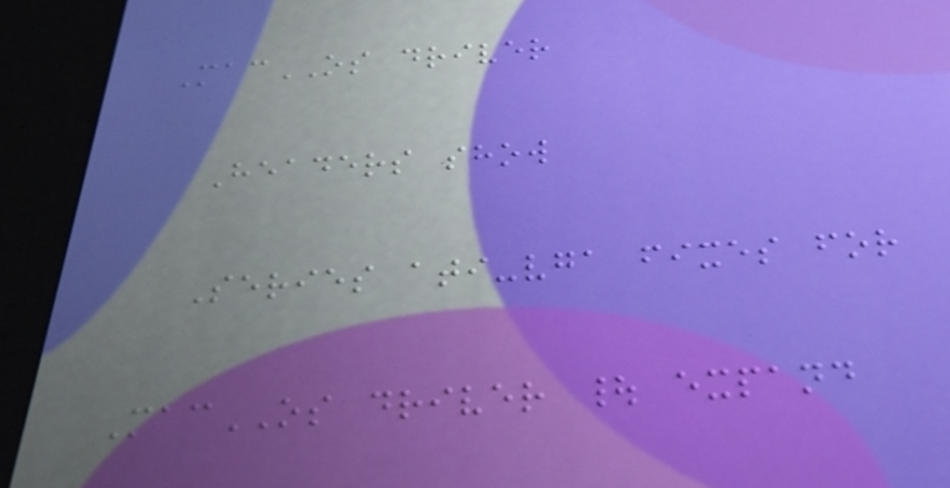MacOS driver
Headers show
Series ati-vga fixes for
MacOS driver | expand
